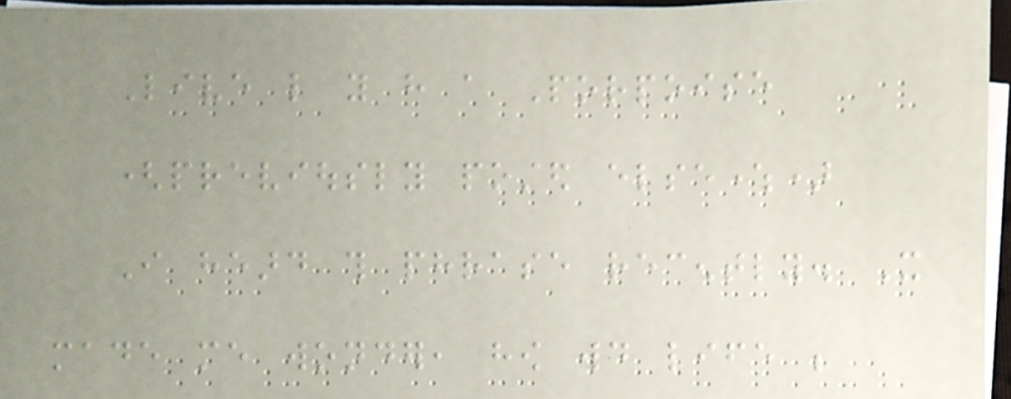Live like you have a Porpoise
(previously posted elsewhere)
I heard this phrase recently. It
made me wonder, how would life be
